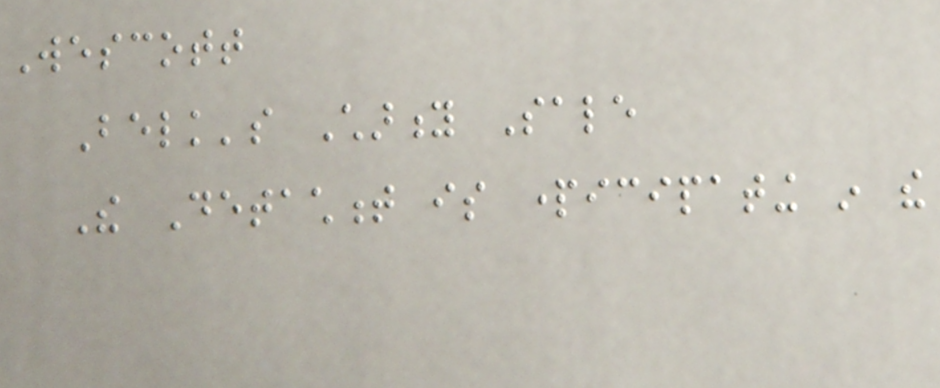Wescott
Belk's Charity Sale
The Detachment is participating in the
